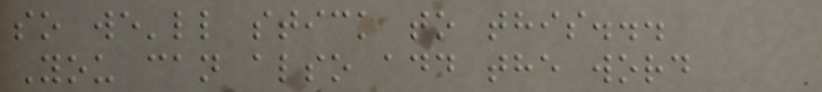so we'll stick to this...
You can also add the word
